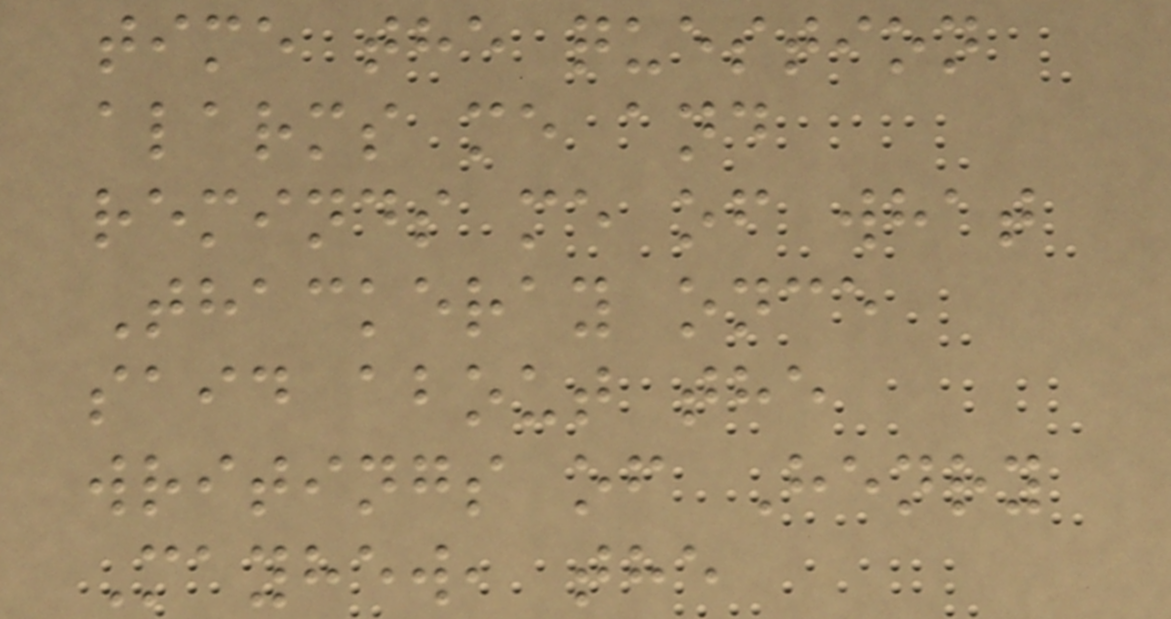time the question
alarms me and
reminds me of what
Thackeray once
said about the
writings of Henry
Mayhew, the
